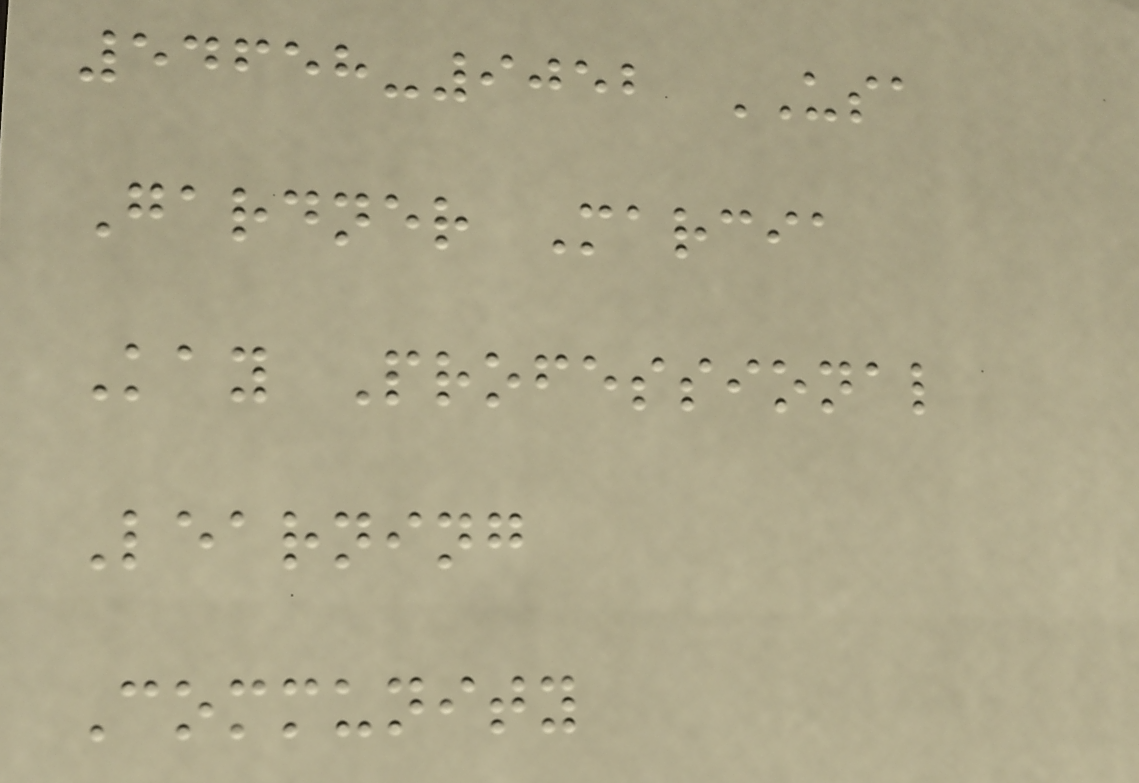54658-9052 USA
Gardner Marcia
Kay Professional
Learning
Community
